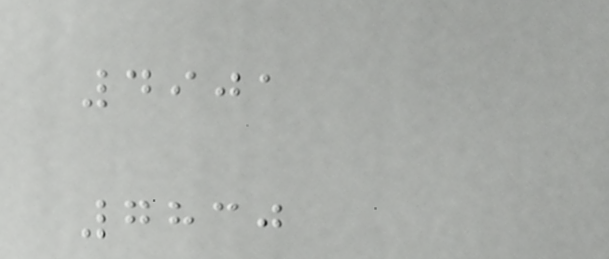4901
7830
